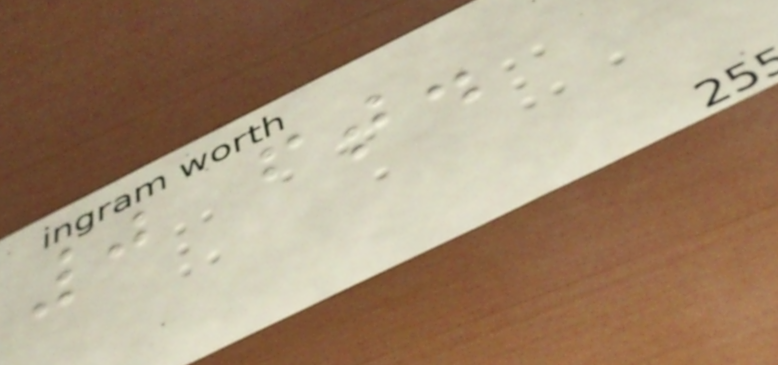0 ft.
